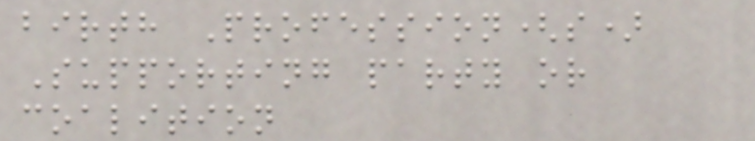birth Profession(s)
Supporting party or
coalition
